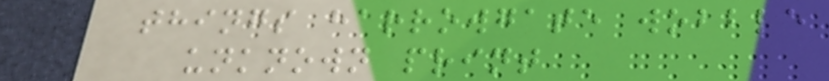things harrowgate wobble
unknown print
